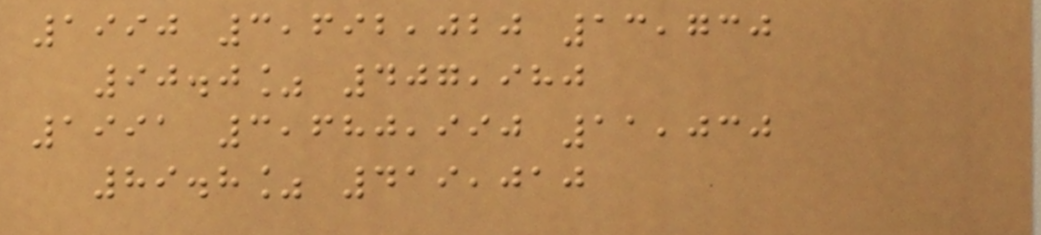1990 3,692,020 13,730
90.0% 407,980
1991 3,680,990 11,030
89.8% 419,010
